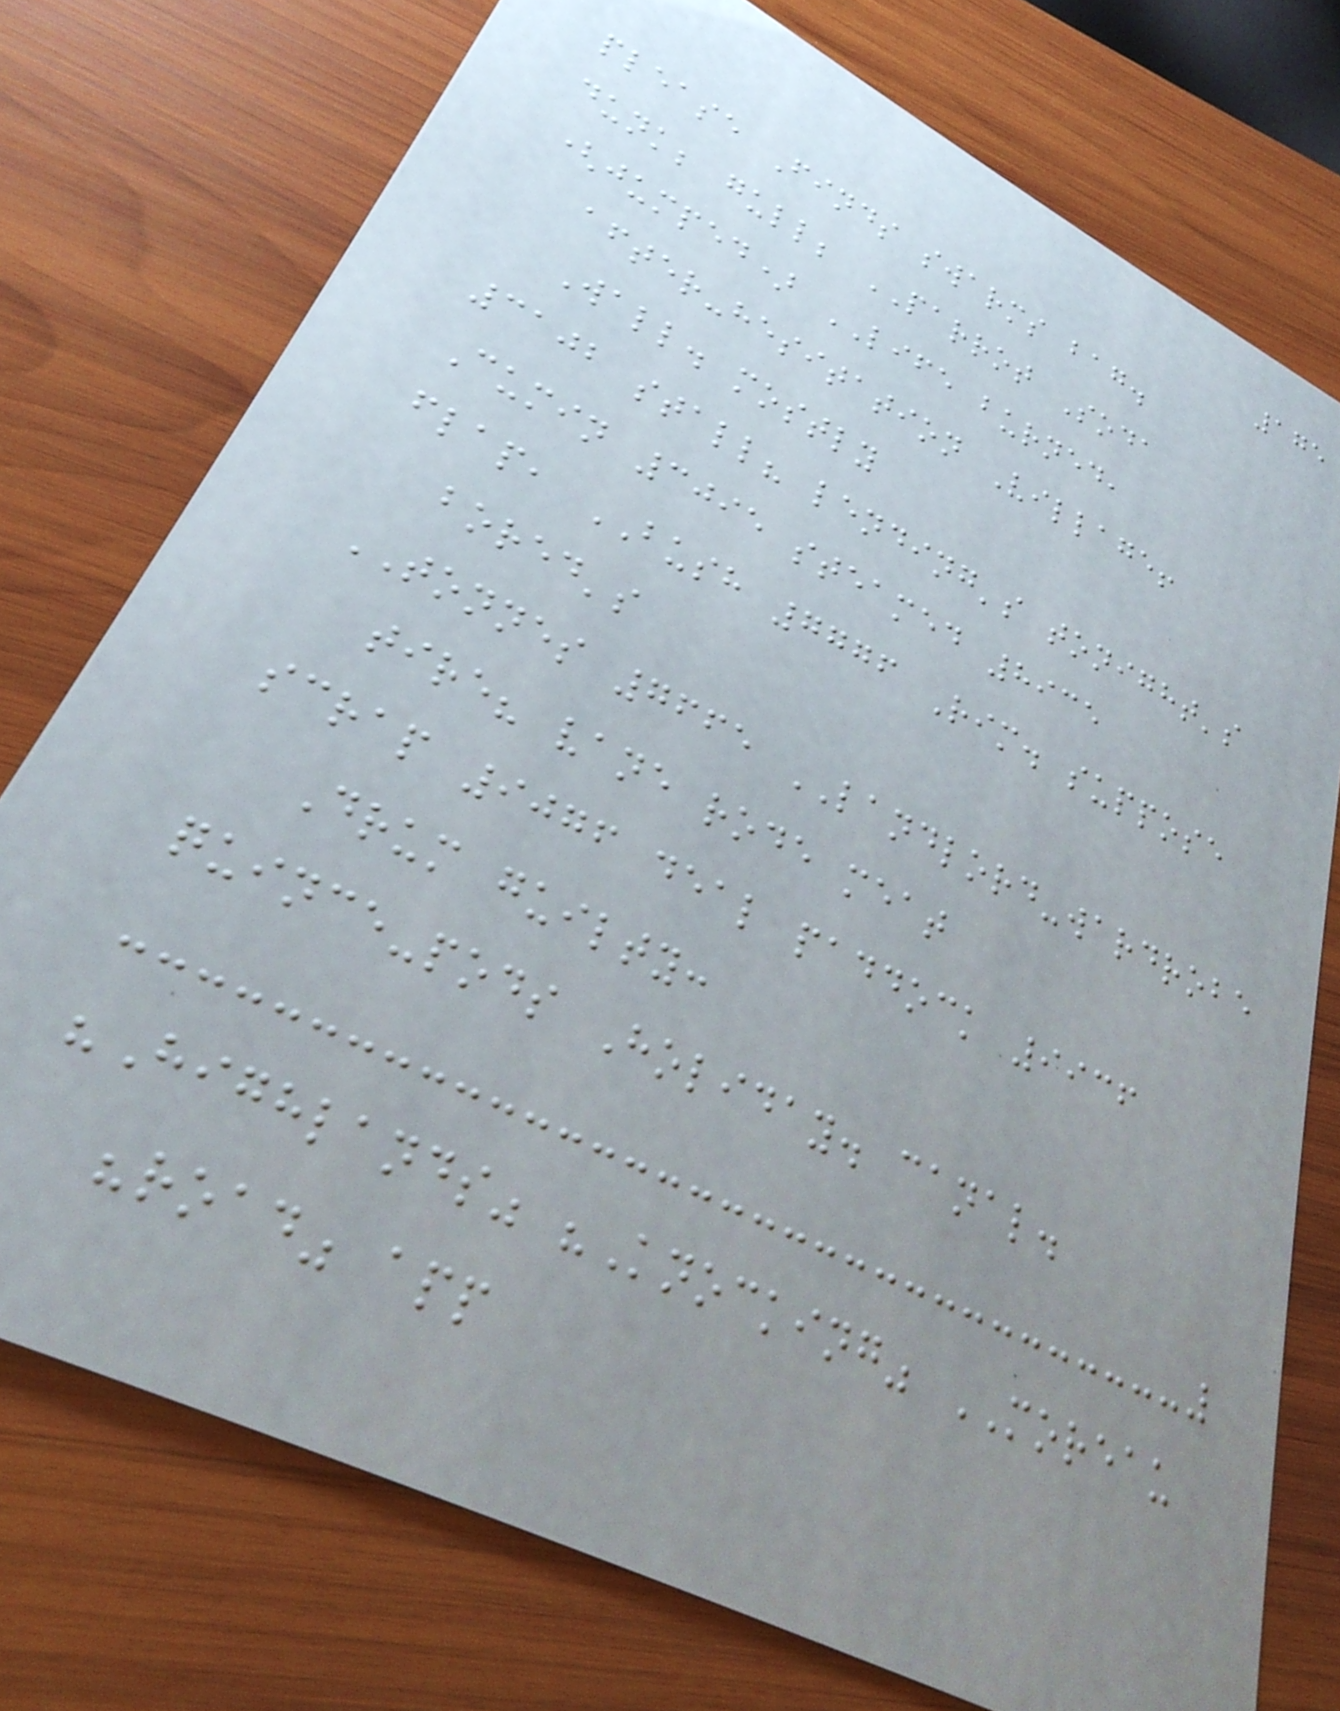175
please Finds swarms bag.
dunk; gull; PARROT Soda
(jumped) LIFE burned,
after-hesitation Village!
Wall. mostly
3102 stall? lending's tonight's
Cumin 3095 steamed 8935
flap, BUSH 7776 Rim. suppose
bored's
TONNES 7665 LANDLORD-wardrobe
tire? vane rode meat
scrap 9076 deal paddock 9936
Drum guilty:
quince-pods Holiday. canal.
"Highlands" "Knocking" MOREAU
"road" app
